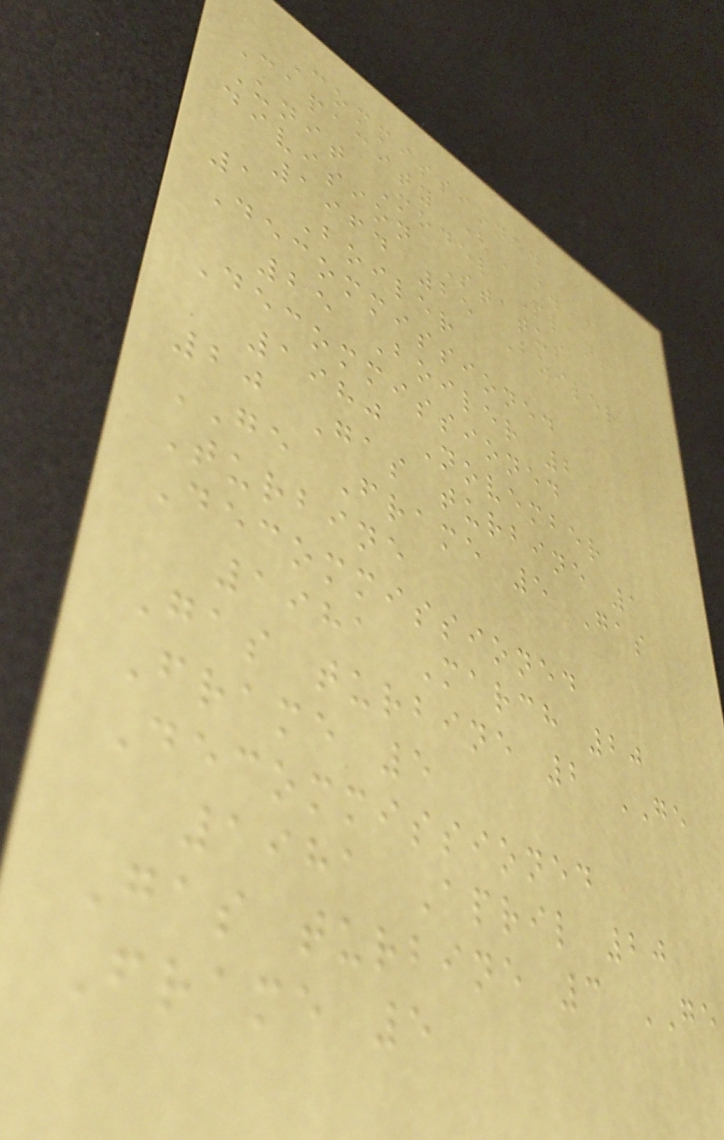Commissioned
Capacity (MW)
Unit Model Plant
division Status
1964 25 Boiler
1 Boiler
Decommissioned
25 Boiler 2
Decommissioned
1980 November
20 Gas turbine 1
GE Frame 5 Gas
Turbine
Decommissioned
1981 March 20
Gas turbine 2 GE
Frame 5
Decommissioned
1981 April 20
Gas turbine 3 GE
Frame 5
